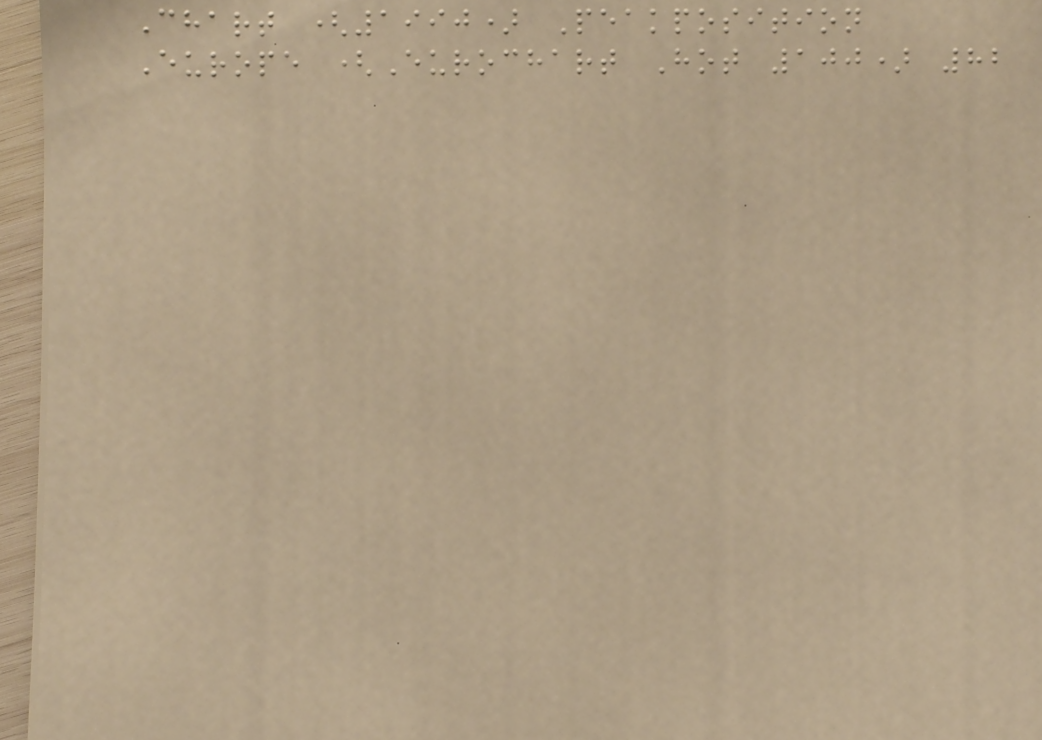Chart (1990) Peakposition
Europe (Eurochart Hot 100) 82
